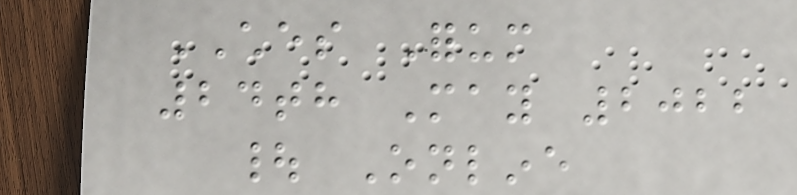CHES Forum
24th May 2022
| Online
